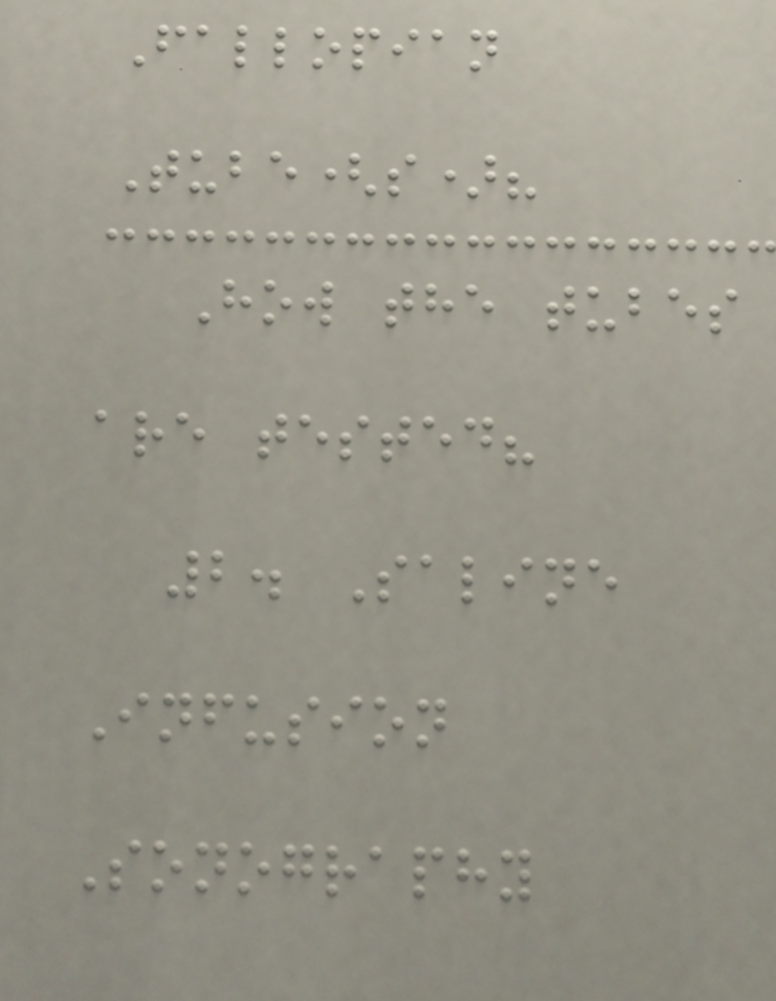Fallopian
Tube(s)?
How the tubes
are tested?
2. Saline
Infusion
Sonography
